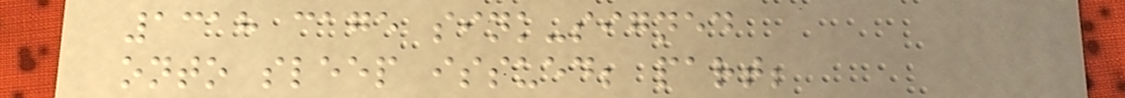1318 cage sink-signed
onto sleep issued; part;
